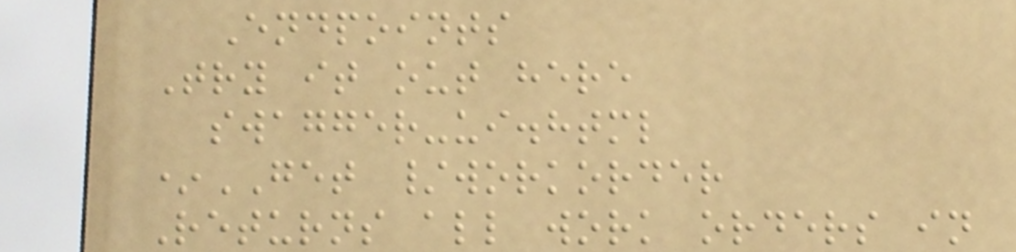Endpoints
Try it out here
swagger-ui.html
*GET /workorder
Returns all work orders in
